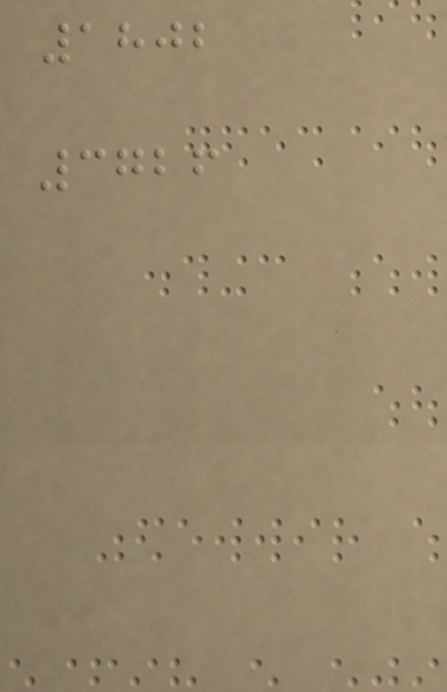1802
3726
